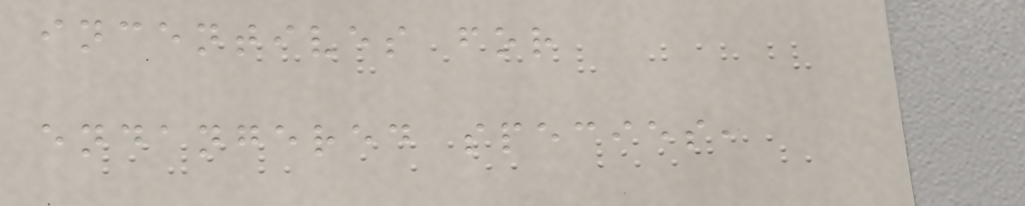incentives for
endangered species,
